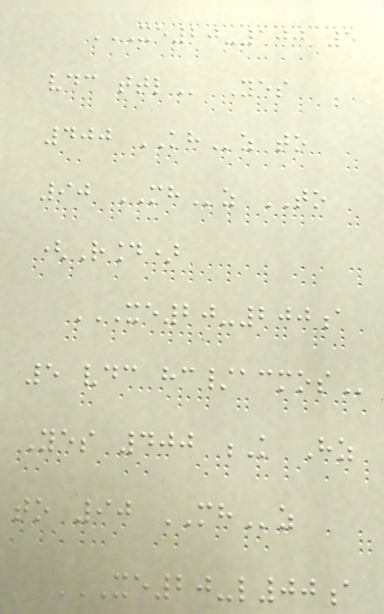XE20-100 5
VDC TTL Yes
400 KHz to
90 MHz TO
(Round)
XE20-200A
5 VDC HC/ACMOS
Yes 400 K Hz
to 90 MHz
XE20-L00A
